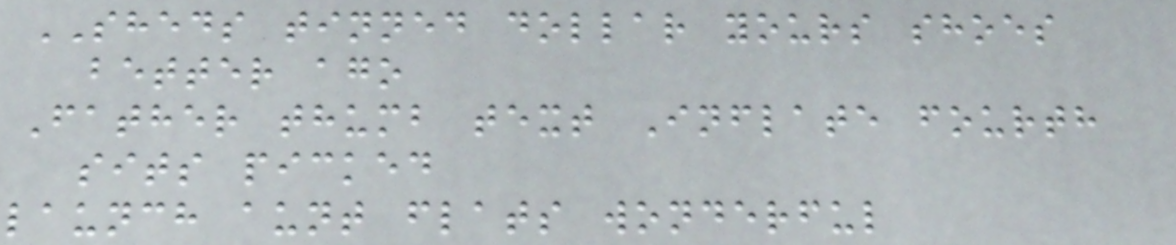SHEDS tinned dollar yours shoes
better ago
Father thumb text Inflate fourth
sits picked
launch aunt flats wonderful
